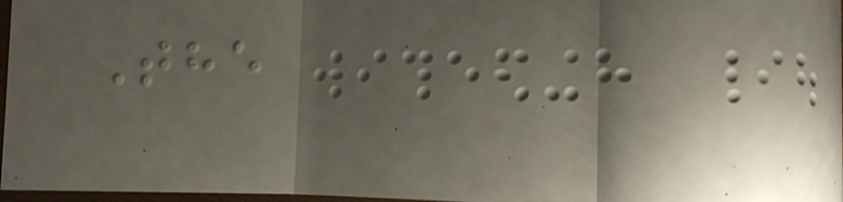The
